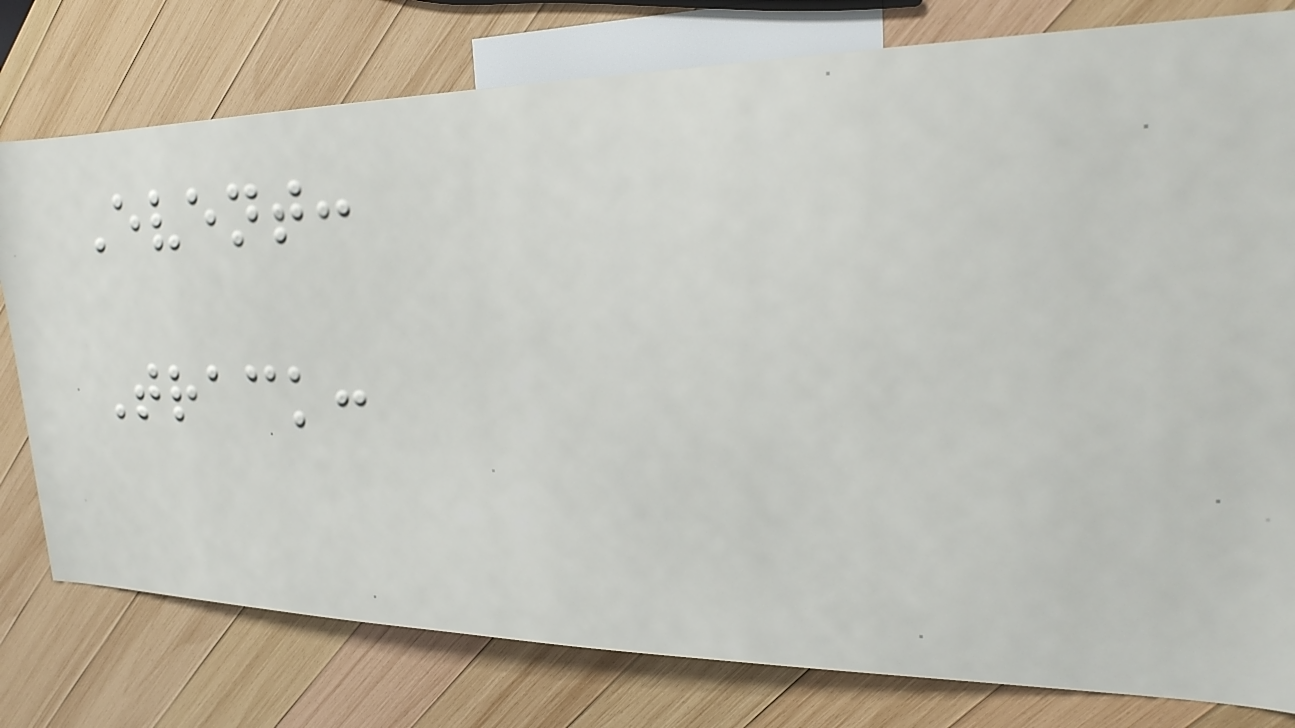Event:
Track:
